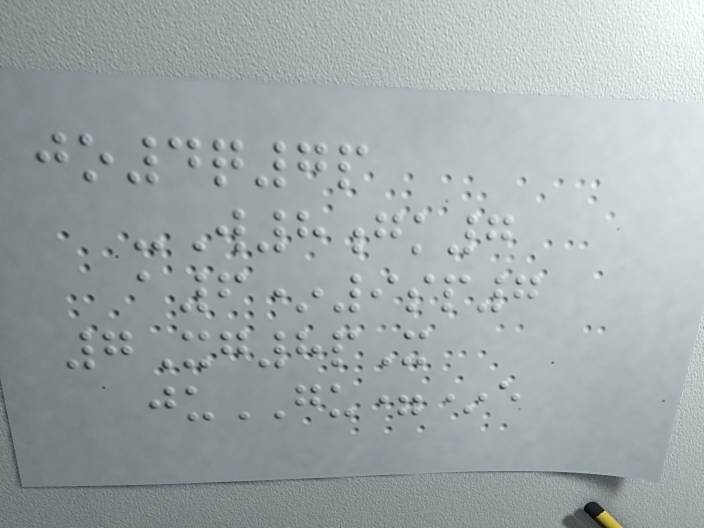jo4q7p
-W8gk7
a6*9sp7
7Xg8pX
juGU=*e
